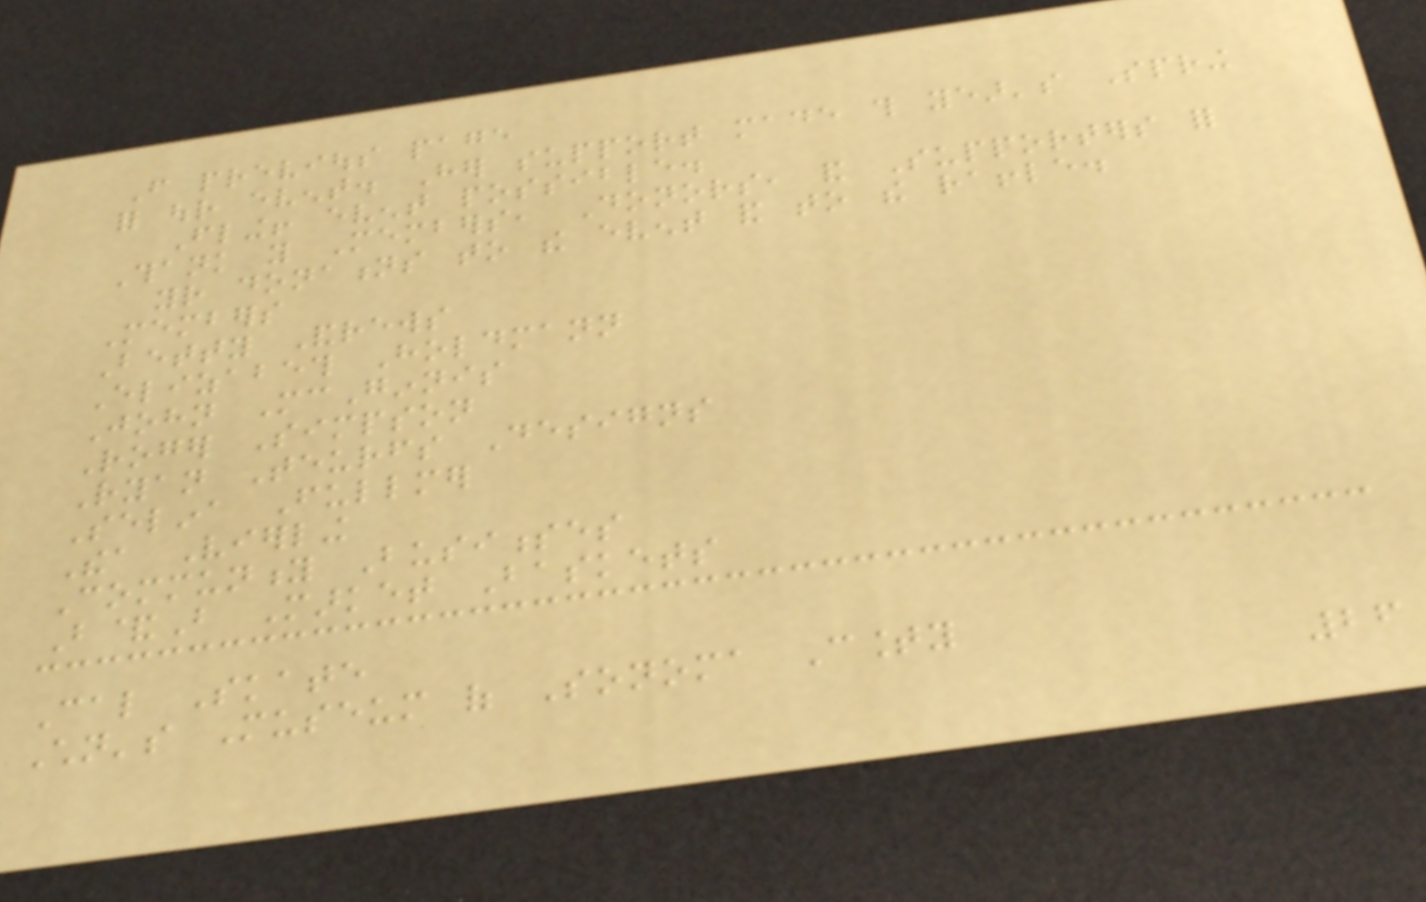From previous page
for our event. Her support made this year's Spring
Fling! event possible.
Thank you Members, Donors, and Supporters for
your donations to the event and to the raffle.
Members
Betty Andrews
Elizabeth Holdmann
John McGinnis
Roger Simpson
Ryan Teurfs Designs
Selina Fullmer
Thea Vierling
Community Businesses
B&B Market Baskets
Cal Skate
Children's Museum of Sonoma County
26
